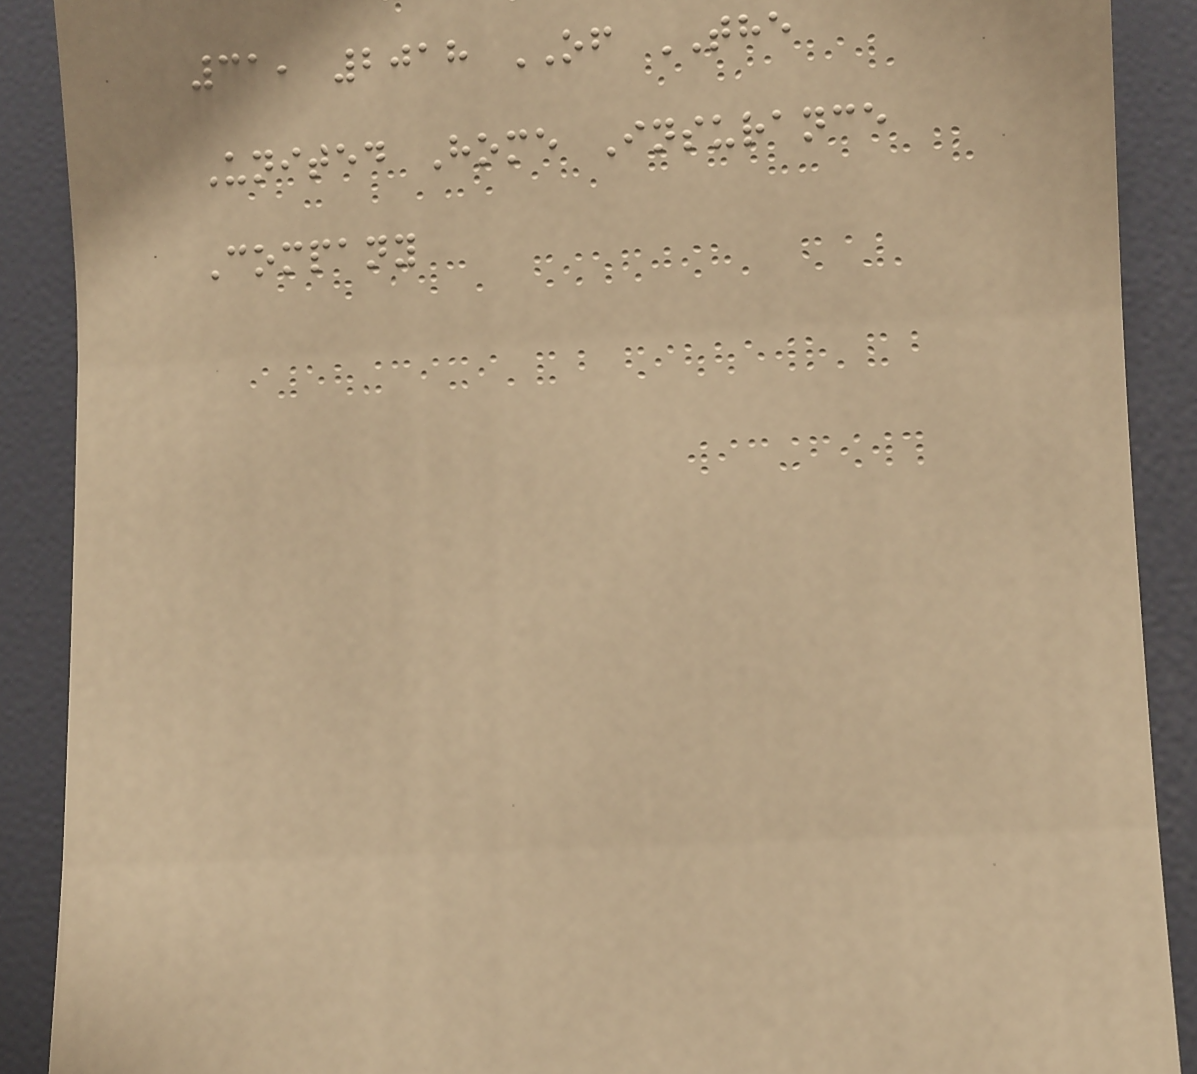31, 2018 OF THE
United Home Insurance
Company
